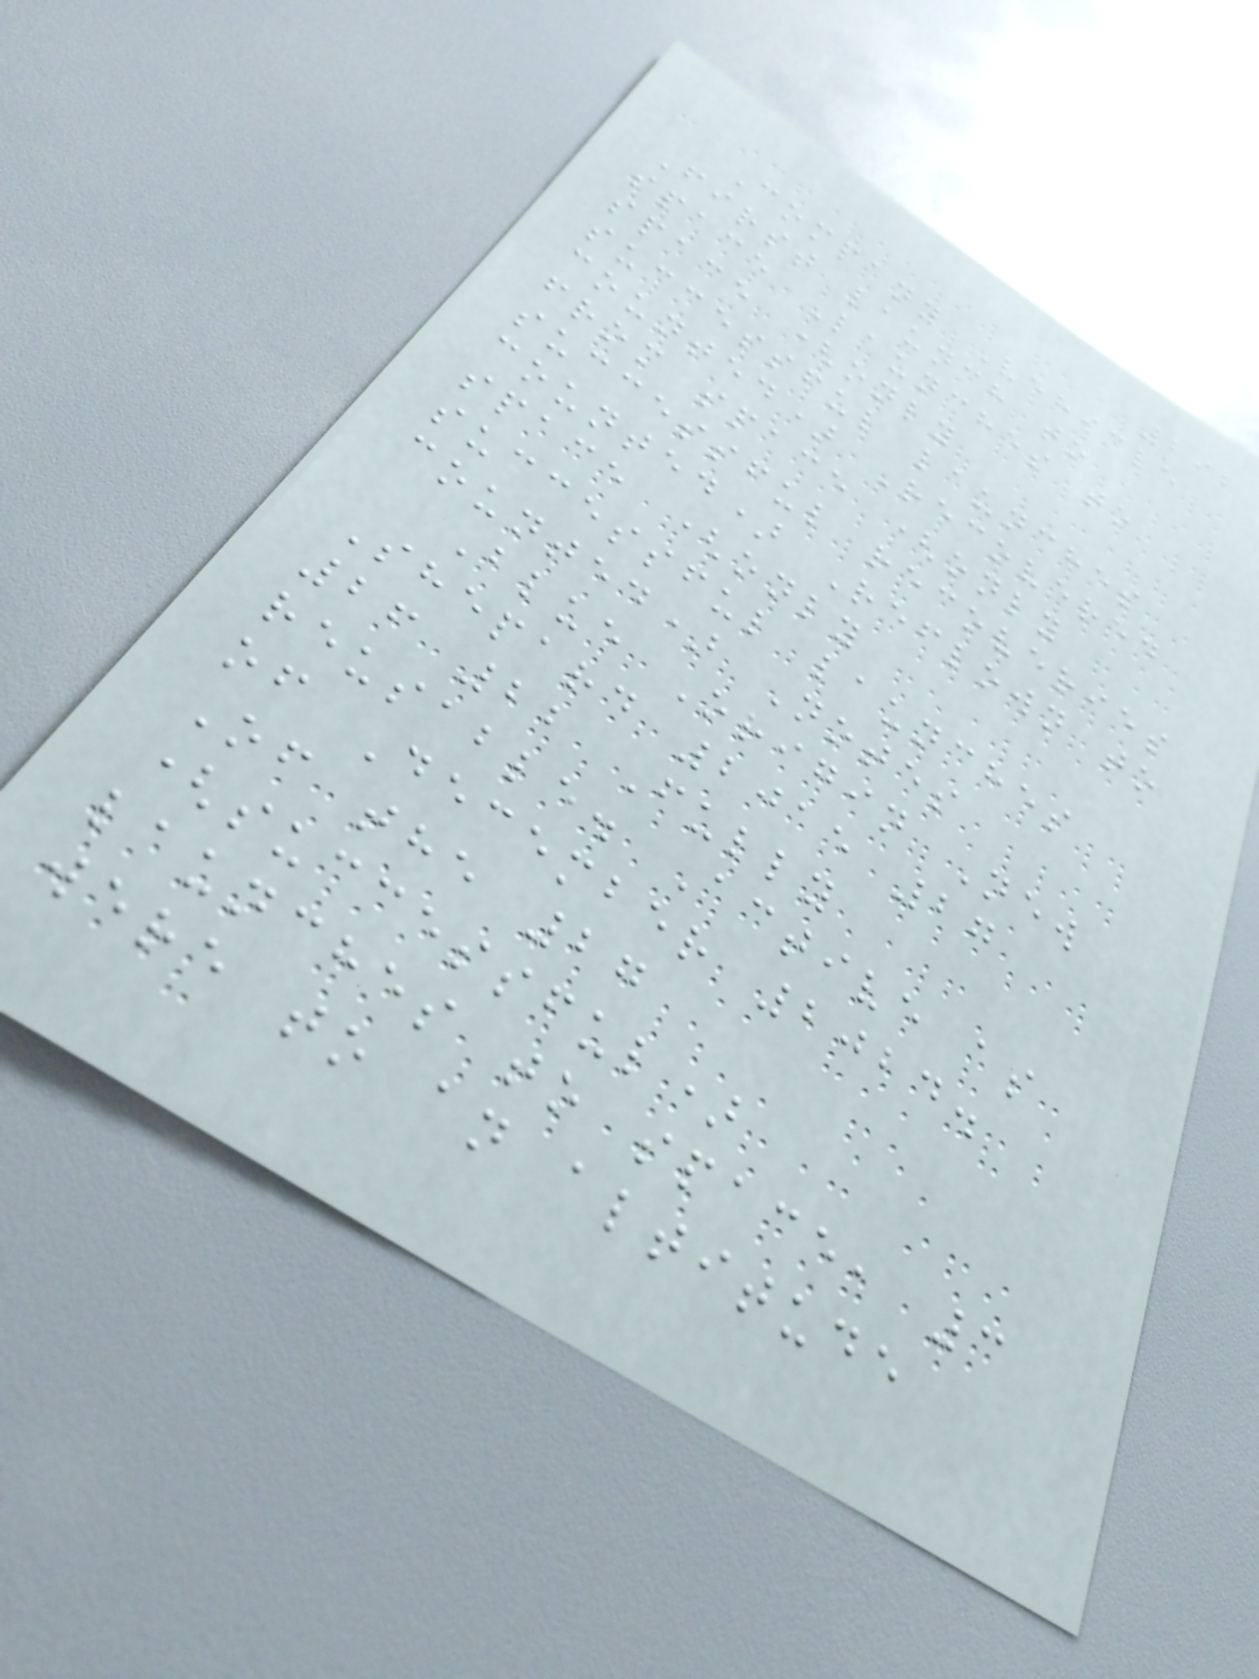292
Company Vehicle
First launch to
space Launches to
space (only
successful launches
counted) Recovered
from space (only
successful recoveries
counted) Reflown to
space (only
successful launches
counted) Notes
Blue Origin New
Shepard 2015 27
26 22 Fully
reusable. Active as
of December 2024.
Of the 27
(successful)
launches to space, 3
were to an altitude
